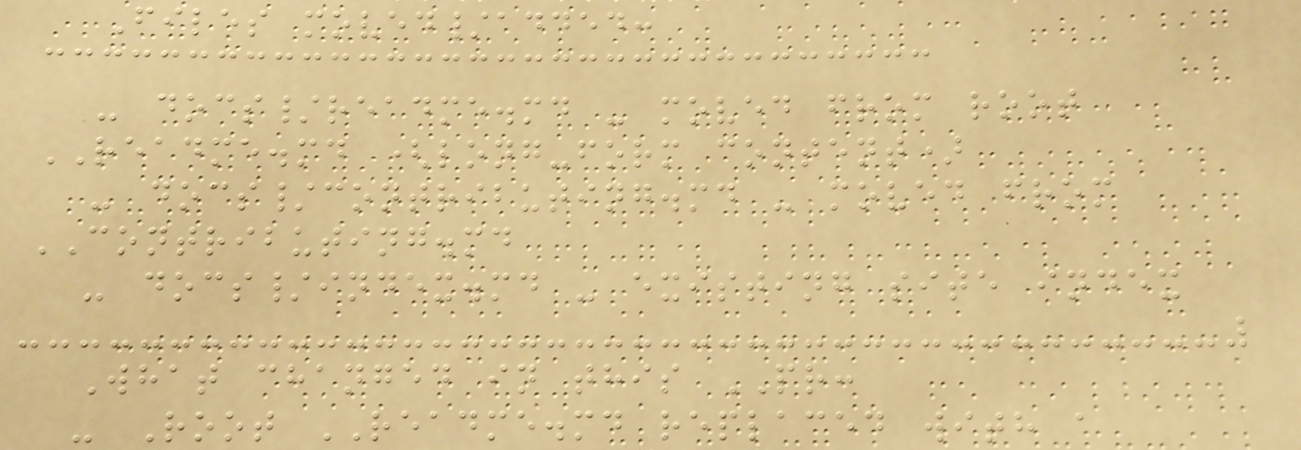Files moved/added:
- docs/readme.md - moved from root
README.md (long-form content)
- docs/contributing.md - moved from
CONTRIBUTING.md
- docs/index.md - existing site index
What changed in this PR:
- Root README.md replaced with a
